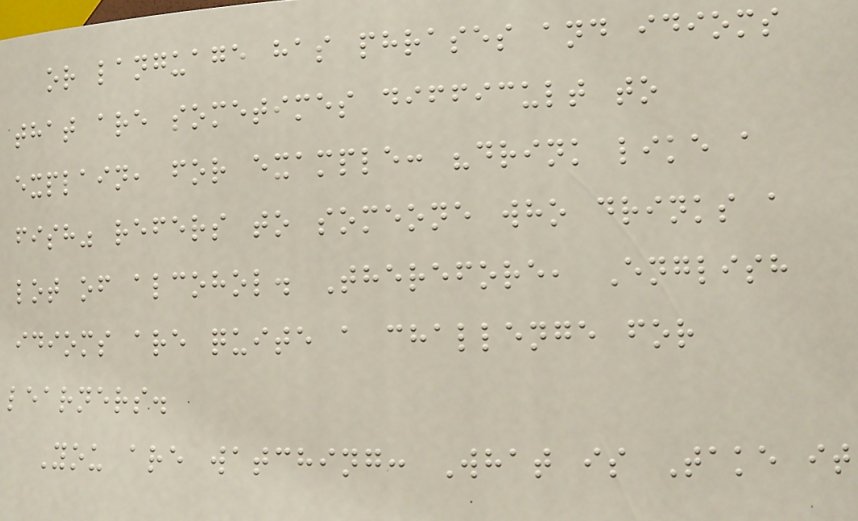or language has phrases and idioms
that are sometimes difficult to
explain, for example: "drink like a
fish" refers to someone who drinks a
lot of alcohol. Therefore, English
idioms are quite a challenge for
learners.
You are watching: What is Take it
